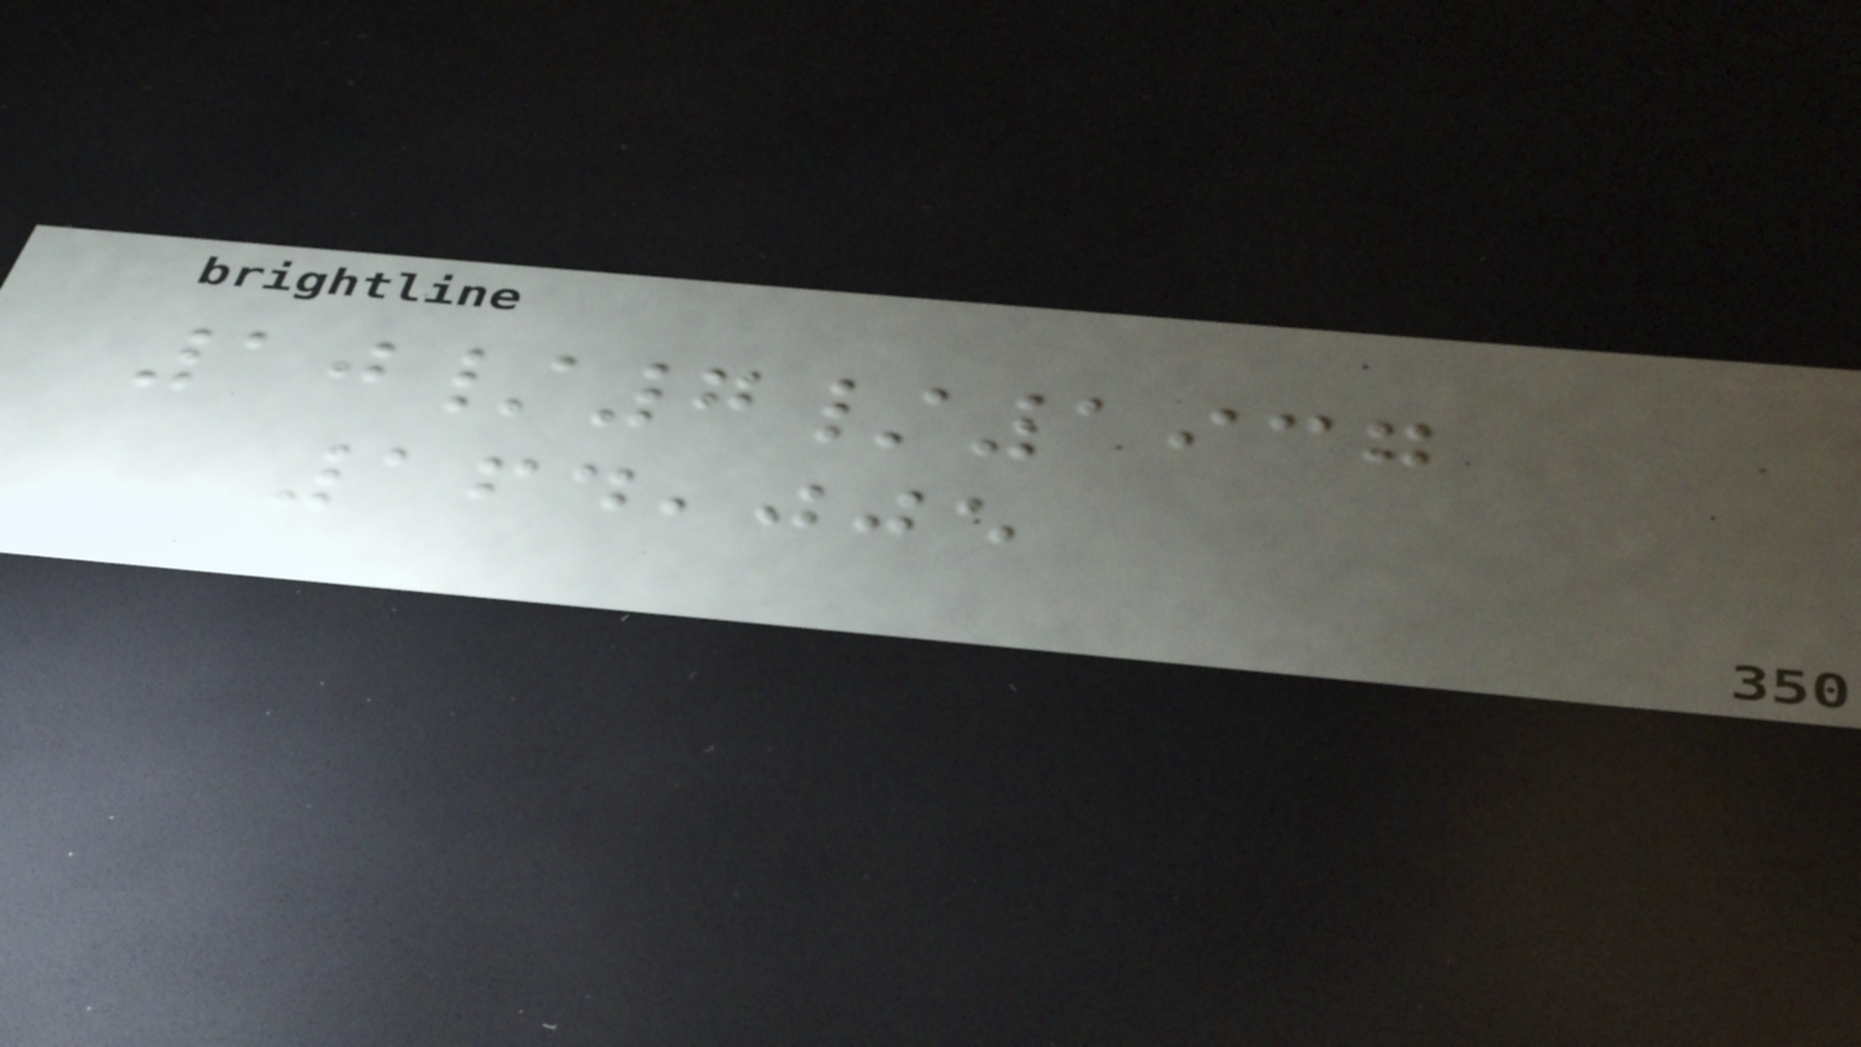10/7/1937
164,005
